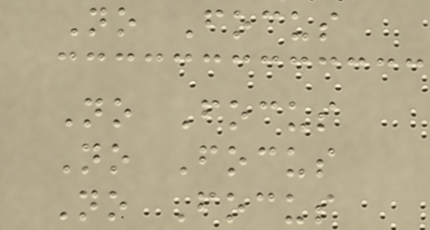No Focus
No Focus
No Focus
No Focus
